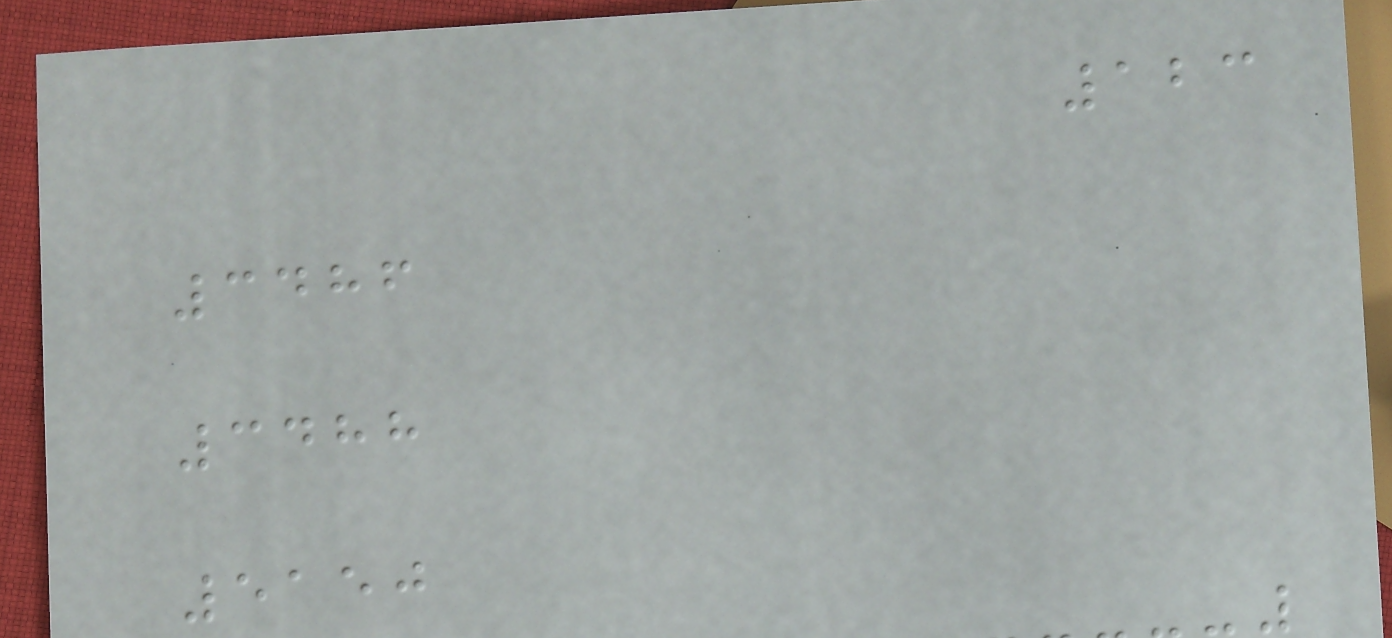123
3486
3488
5150
